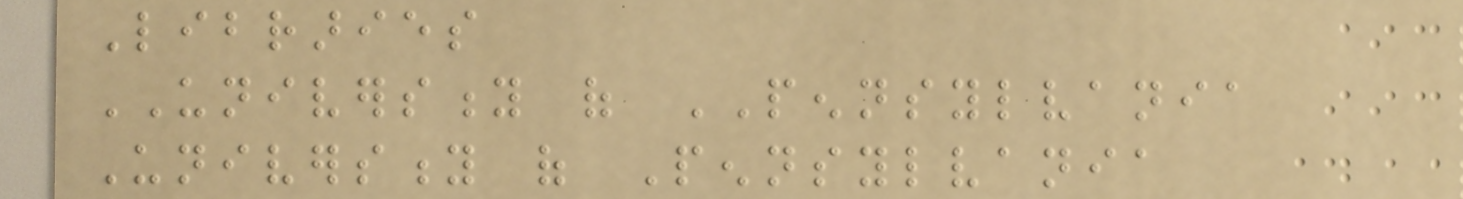Libraries
UNIVERSITY of PENNSYLVANIA
University of Pennsylvania
